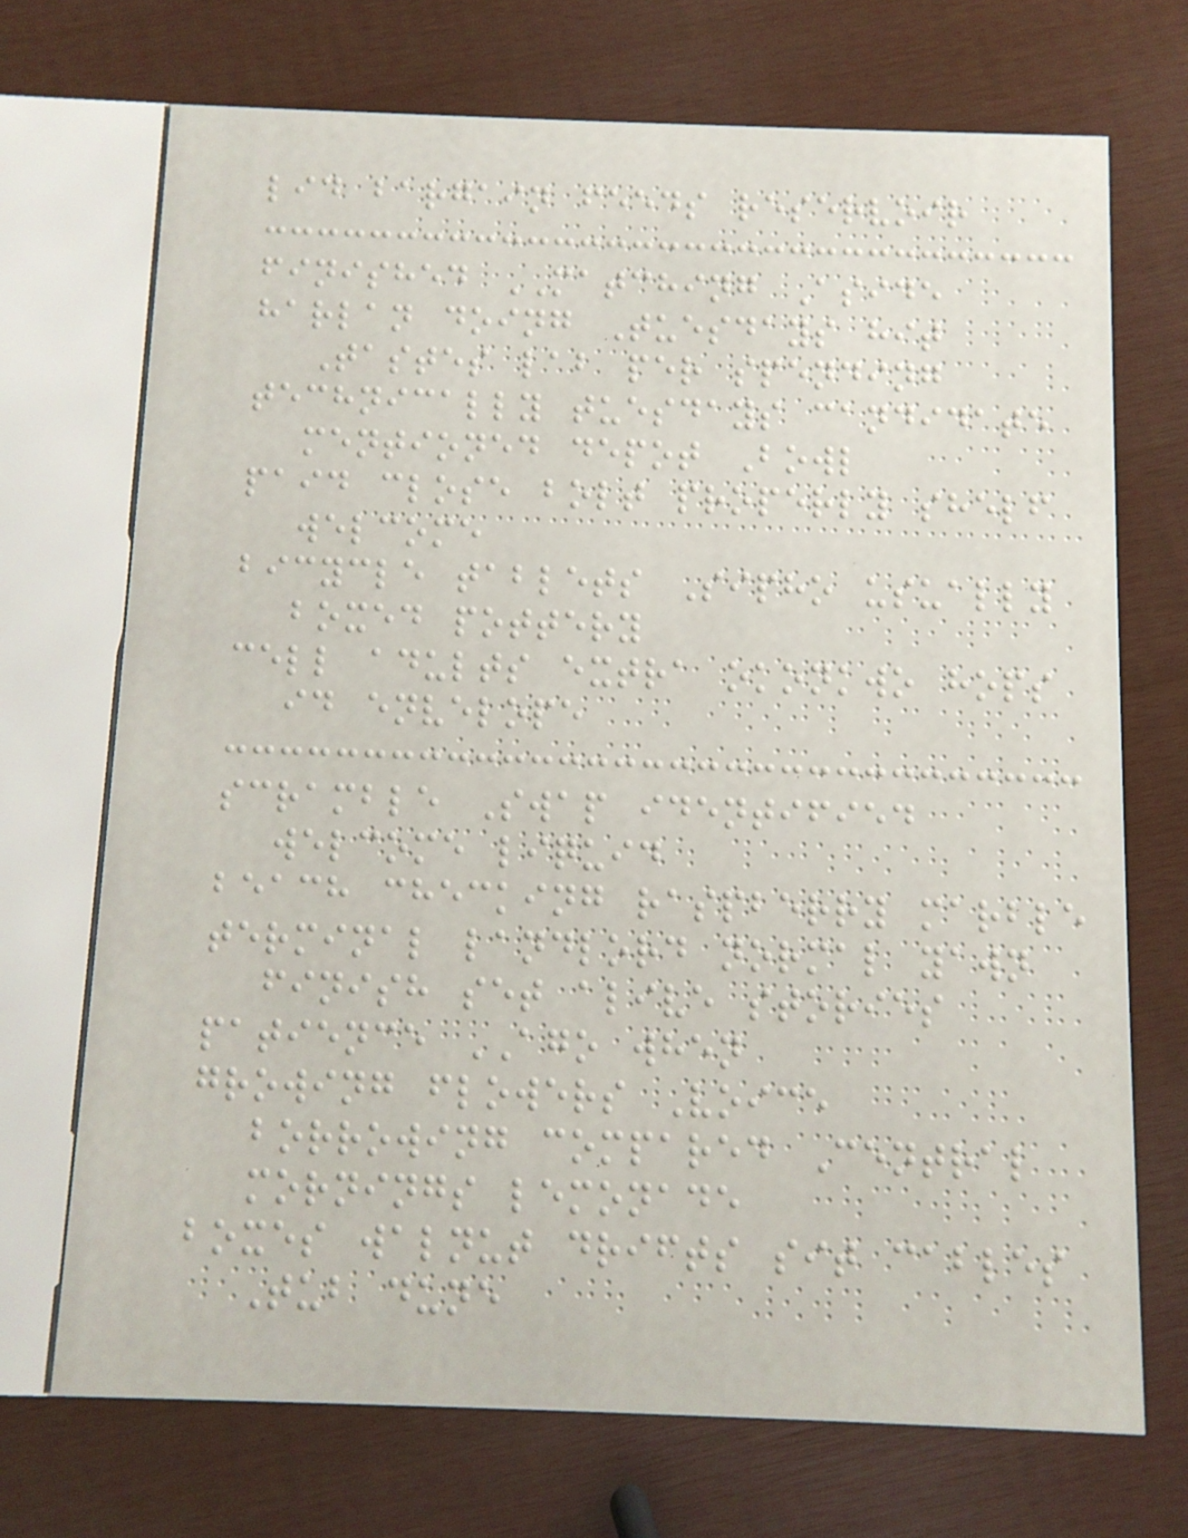lid bargain feeds reservoir
finished MATCHING Aside
harlan doing Tuesdays hit
Tastes lab per spending
technically tuesdays candidate
mentioned depot Bowl
paid close bolt properly shelf
welcome
bicycle tablets Sipho usually
boxed pottery
cell adults extra okonkwo hops
id envelope
scramble Swap identified
welcome liquid
beach checking raspberry marble
terminal landlord normal yawn
finish set alive stories
patience AGO when
growing flowers Voice
borrowing compared Central
mornings lemonade
boxes walnut drifts sit cables
Tub dune
